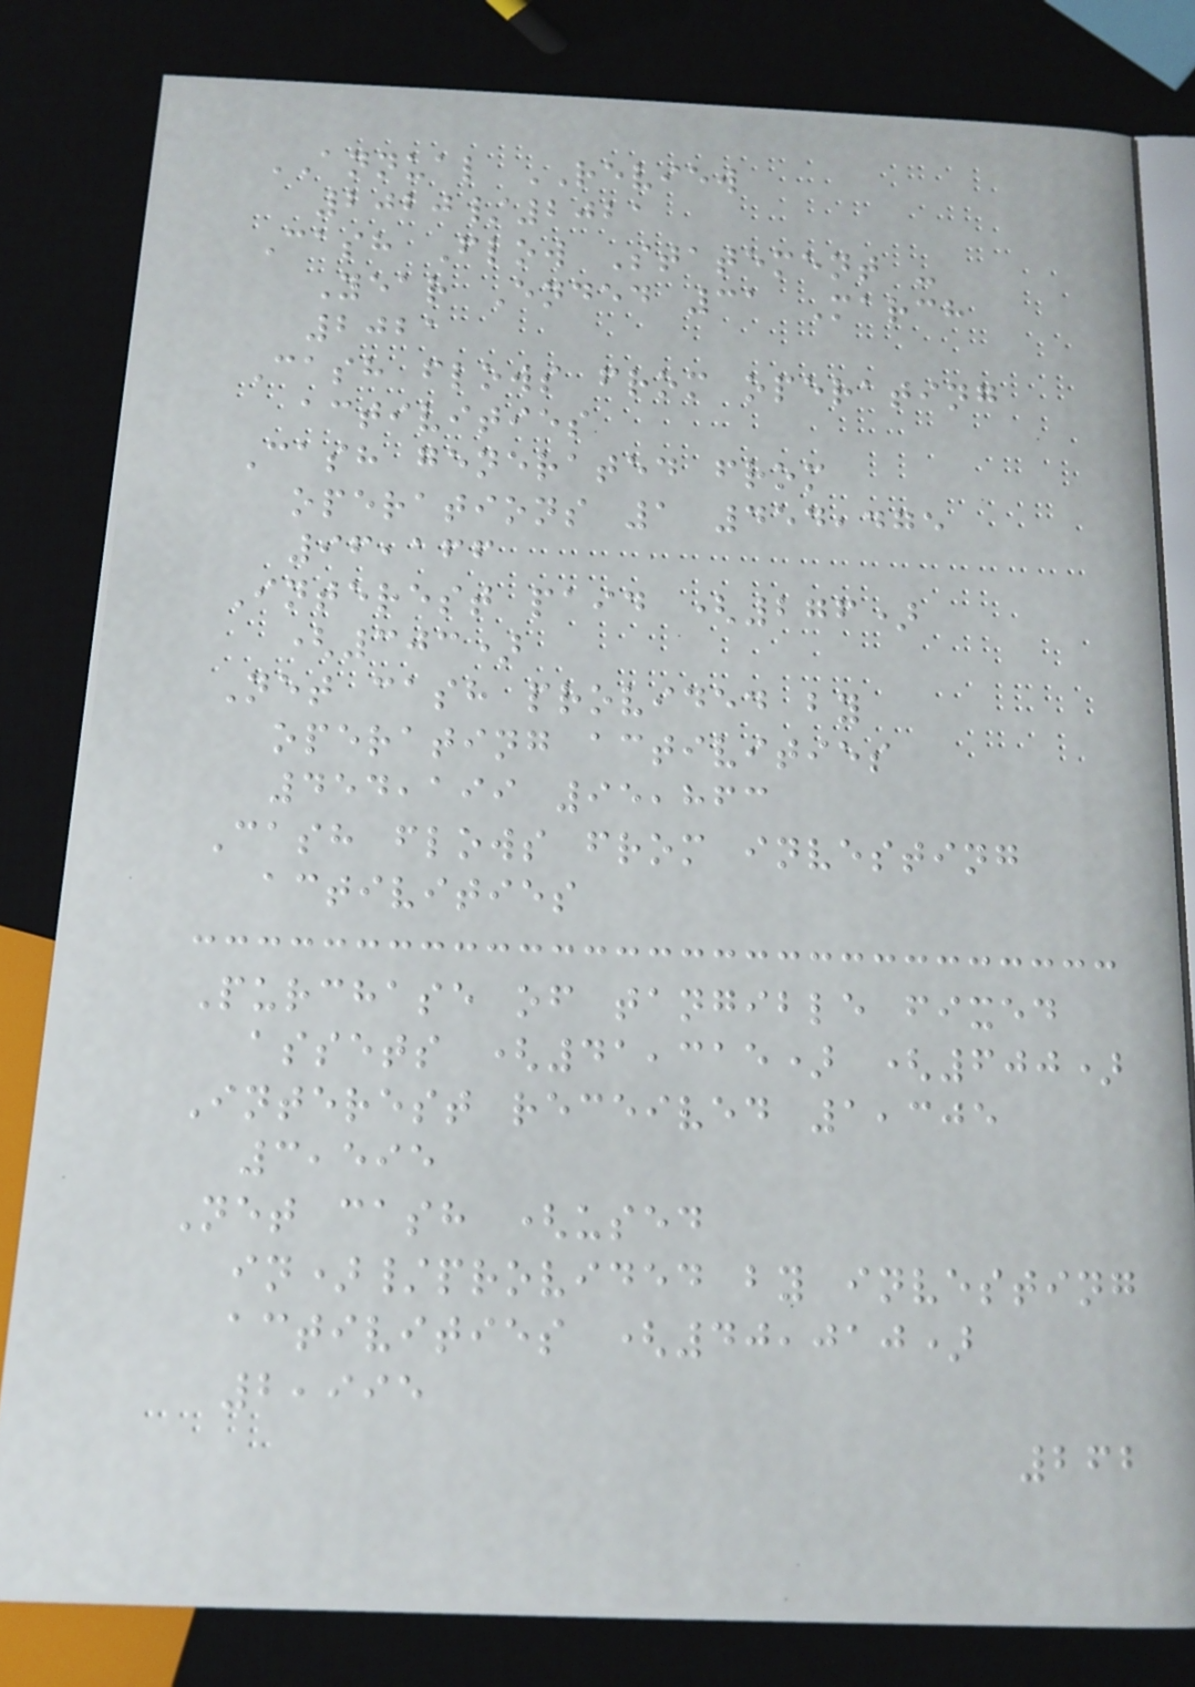ANNUAL REVIEW
2020/2021
Cash Flow Statement -
Year Ended 31 March
2021
Cash flows from operating
activities
Cash generated from
operations 1 454,475
96,166
Interest paid (276)
(303)
Net cash provided by
operating activities
454,199 95,863
Cash flows from investing
activities
Purchase of tangible fixed
assets (41,315) (600)
Interest received 1,305
3,595
Net cash (used
in)/provided by investing
activities (40,010)
2,995
262
